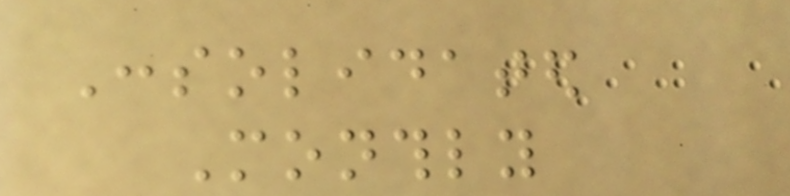Consolidated
Monthly
